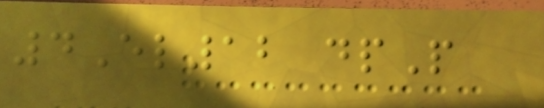4El12 dpP
